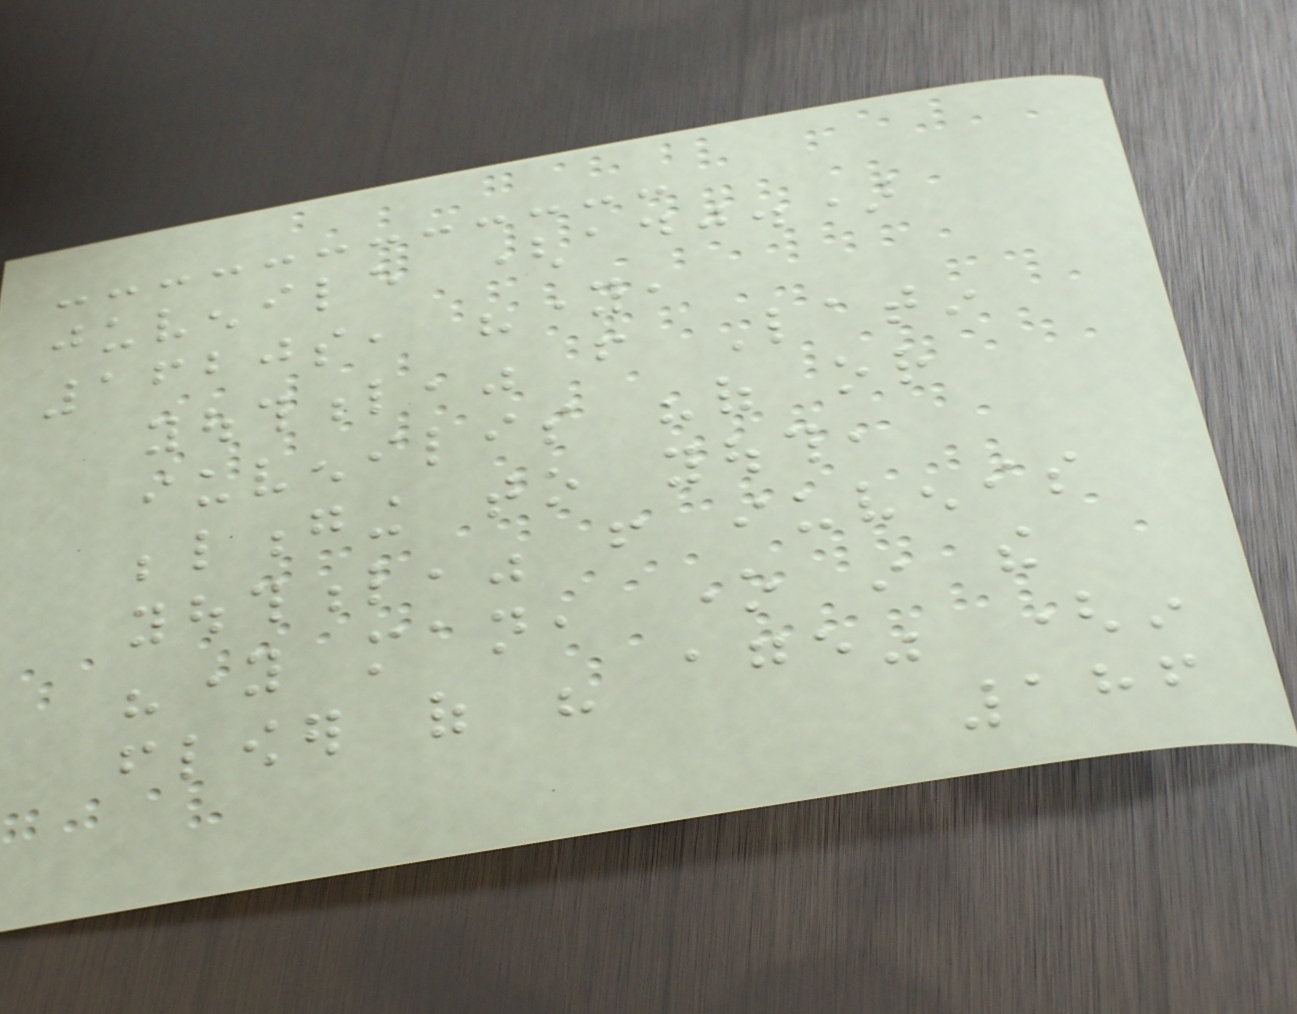juvenile (adj.)
1620s, "young,
youthful," from Latin
iuvenilis "of or
belonging to youth,
youthful," from iuvenis
"young man, one in the
flower of his age" (in
186
